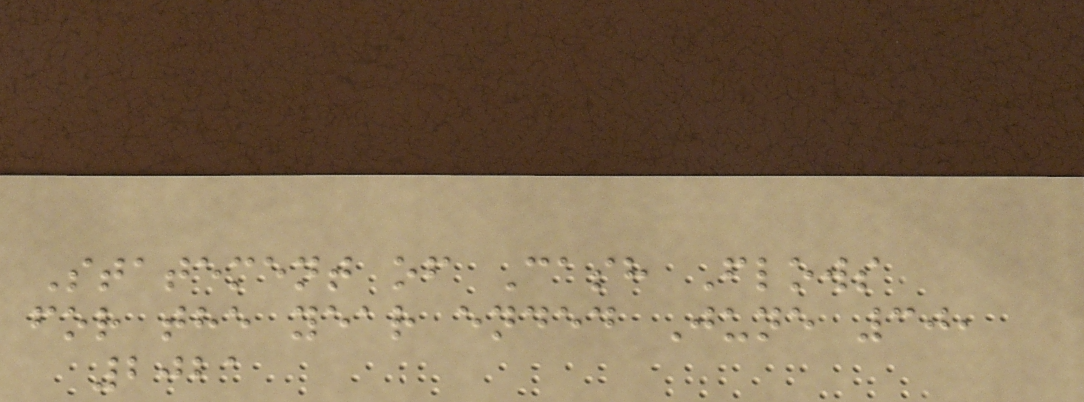Statement of Cash Flows
for the year ended June 30,
2021
